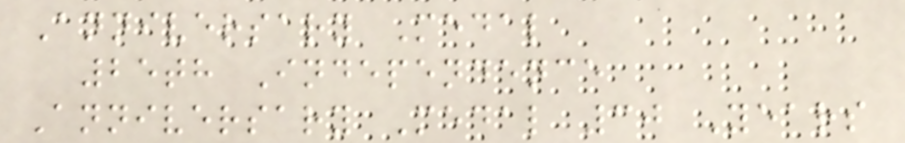Anniversary Medal
25th Independence
Anniversary Medal 30 Years
